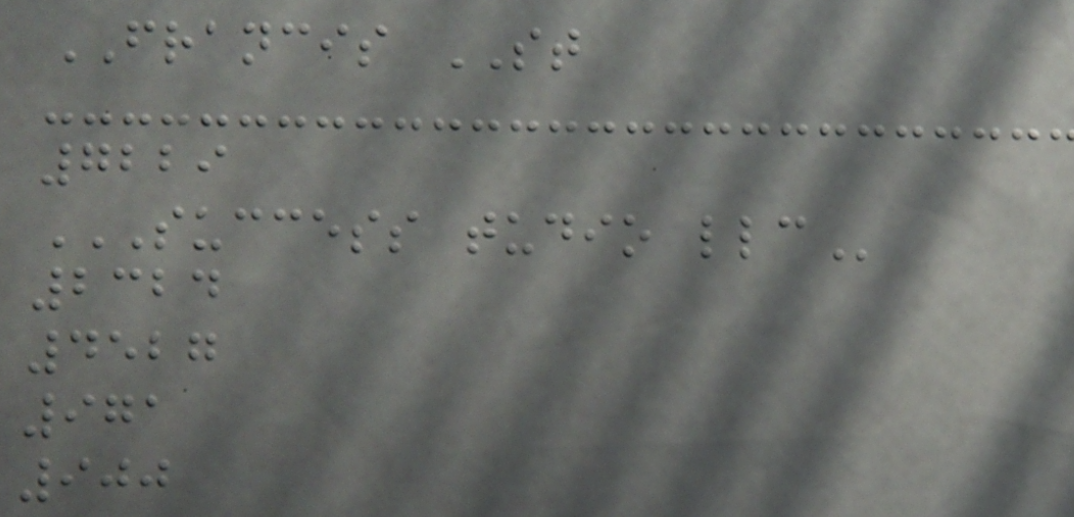FRANCIS ST
7229
SUCCESS TUDIO LLC
2324
4527
971
900
